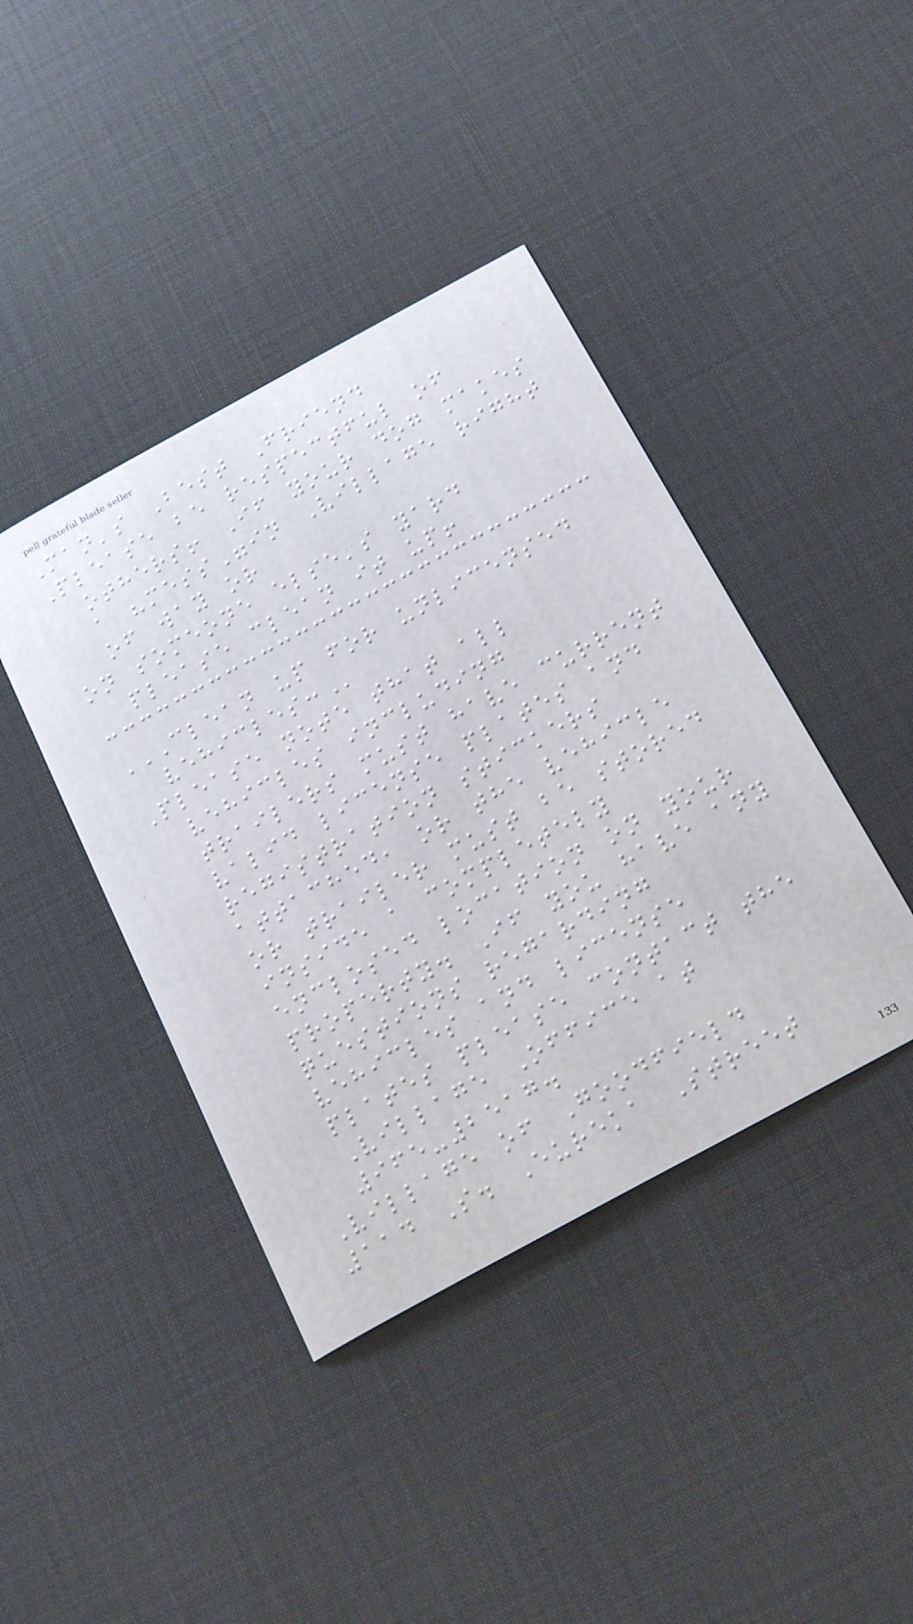Man's Best Friend
Please be respectful of
others! If your dog makes
a "mess"in Village right
of way or
on someone else's yard
please clean it up!
CLEAN UP FOR UNLICENSED
VEHICLES:
Please note that all
vehicles including
trailers must have current
valid license plates and
registration stickers
attached, or the vehicle
or trailer must be stored
inside a completely
enclosed location on your
property. If you have any
questions regarding
vehicles and license
plates please contact the
Village Office at
965-2517.
Village of Goodfield
114 S. Eureka Street
